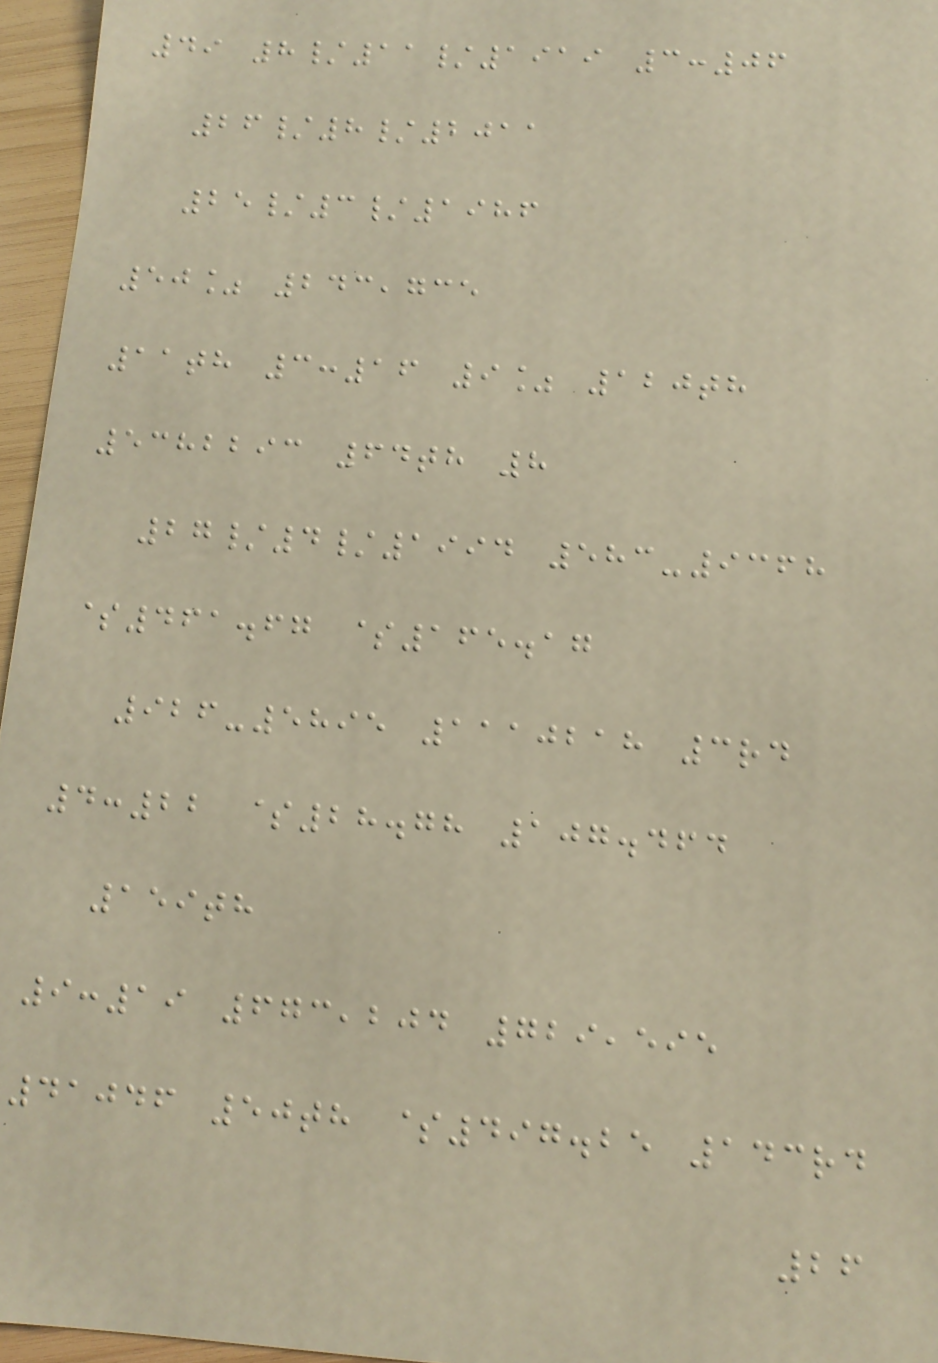49 8/11/1919 3:06
26/8/2011
25/3/1986
50% 243,735
11th 3:16 9% 120th
5382293 64th 8
27/4/1994 583-9368
$461.67 $165.17
926-5895 1110218 3rd
4:22 $28.78 107.464
159th
9:19 673,204 729,595
41046 50th $497.25 143rd
26
